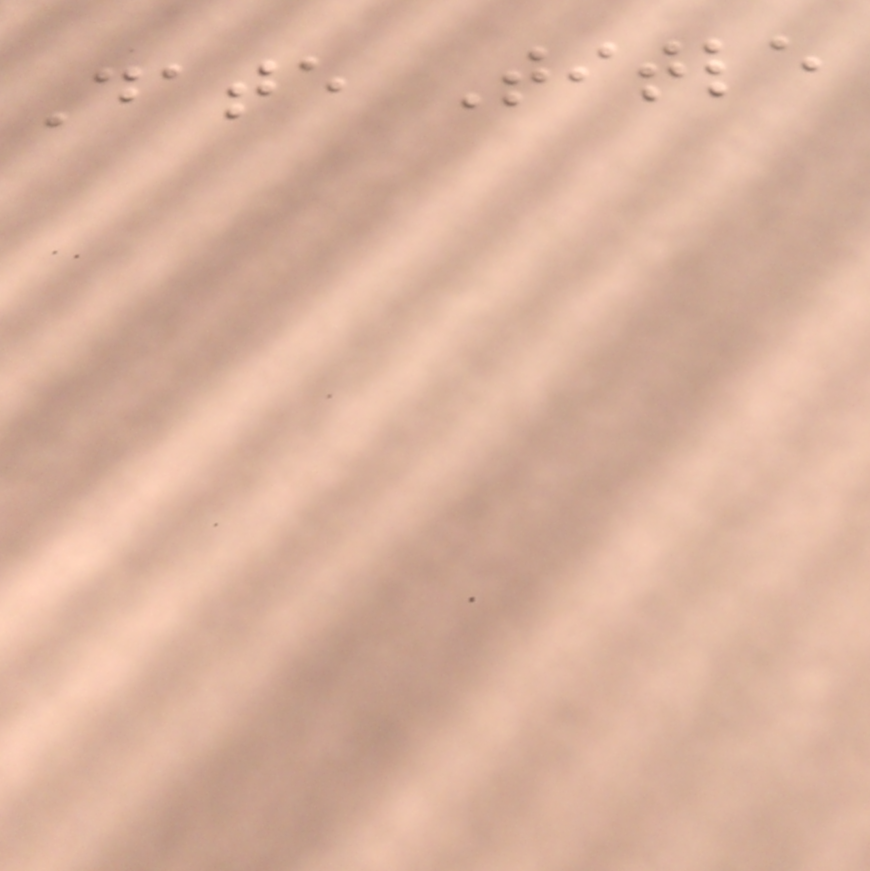Date Title
